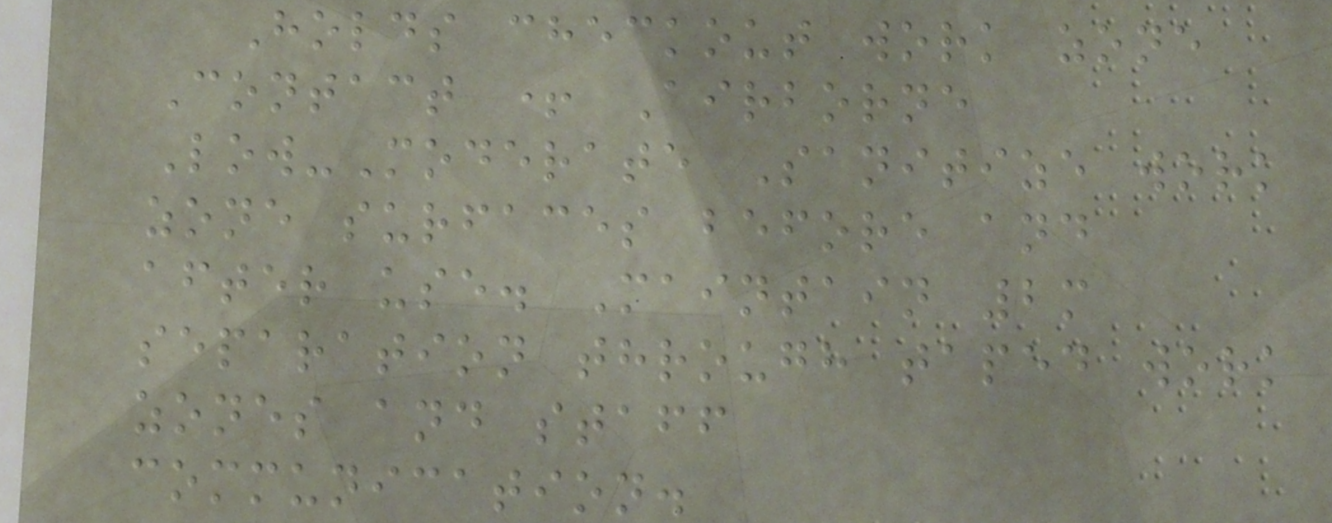Holds checkout work zone
Contact + Airborne
Low-Moderate Sanitize work
zone surfaces before and
after use. Maintain 2m
separation through taped work
zones and staff
communication.
